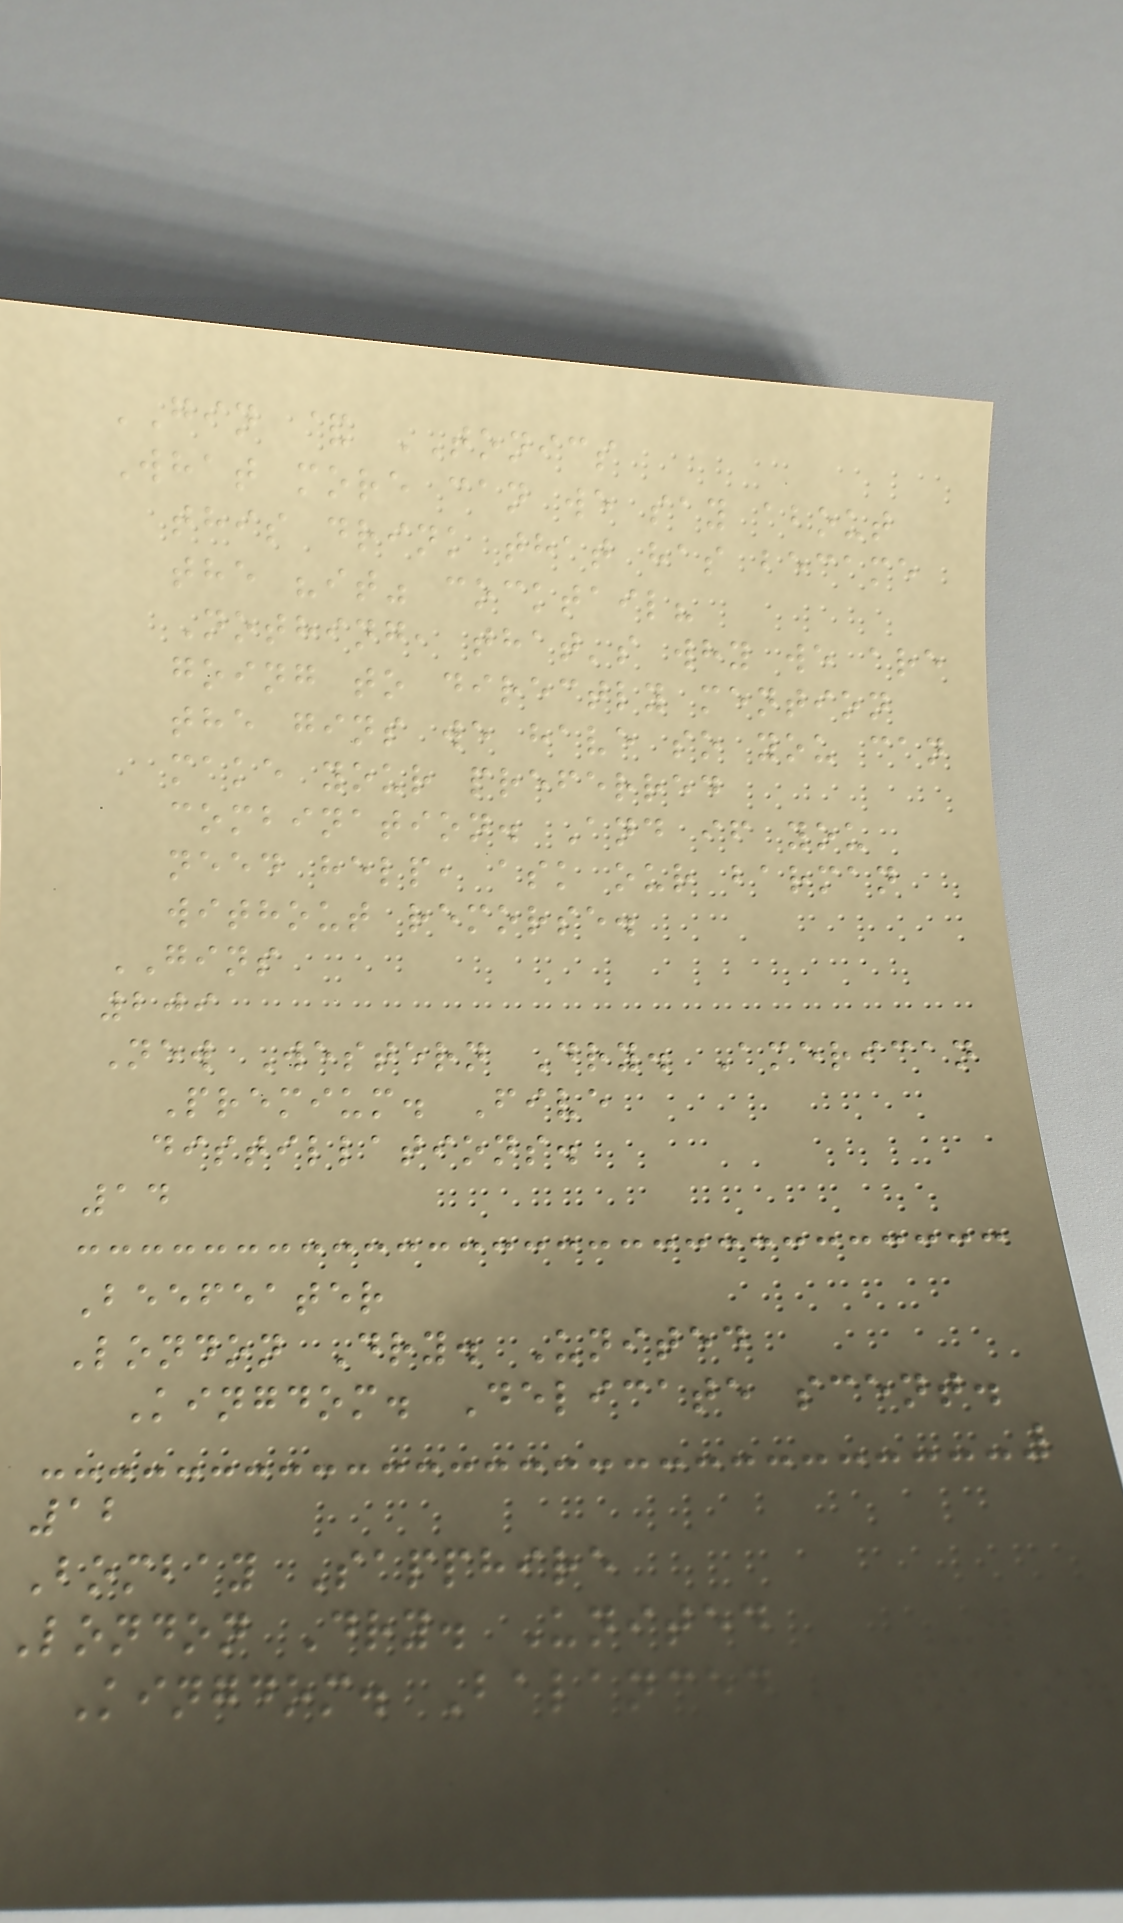GIN & TONICS
What more can we say about
this drink that has became
the "it" cocktail?
Nothing, that's why we are
going to directly mention
the gins we have so you can
make your preferred
combination. And if you
need help, ask our barman
without remorse.
GINS
209
New Western Dry. American
Premium. Five
distillations.
14
Beefeater
London Dry. United
Kingdom. Delicate scent.
12
Bombay Sapphire
London Dry. United
Kingdom. Balanced
